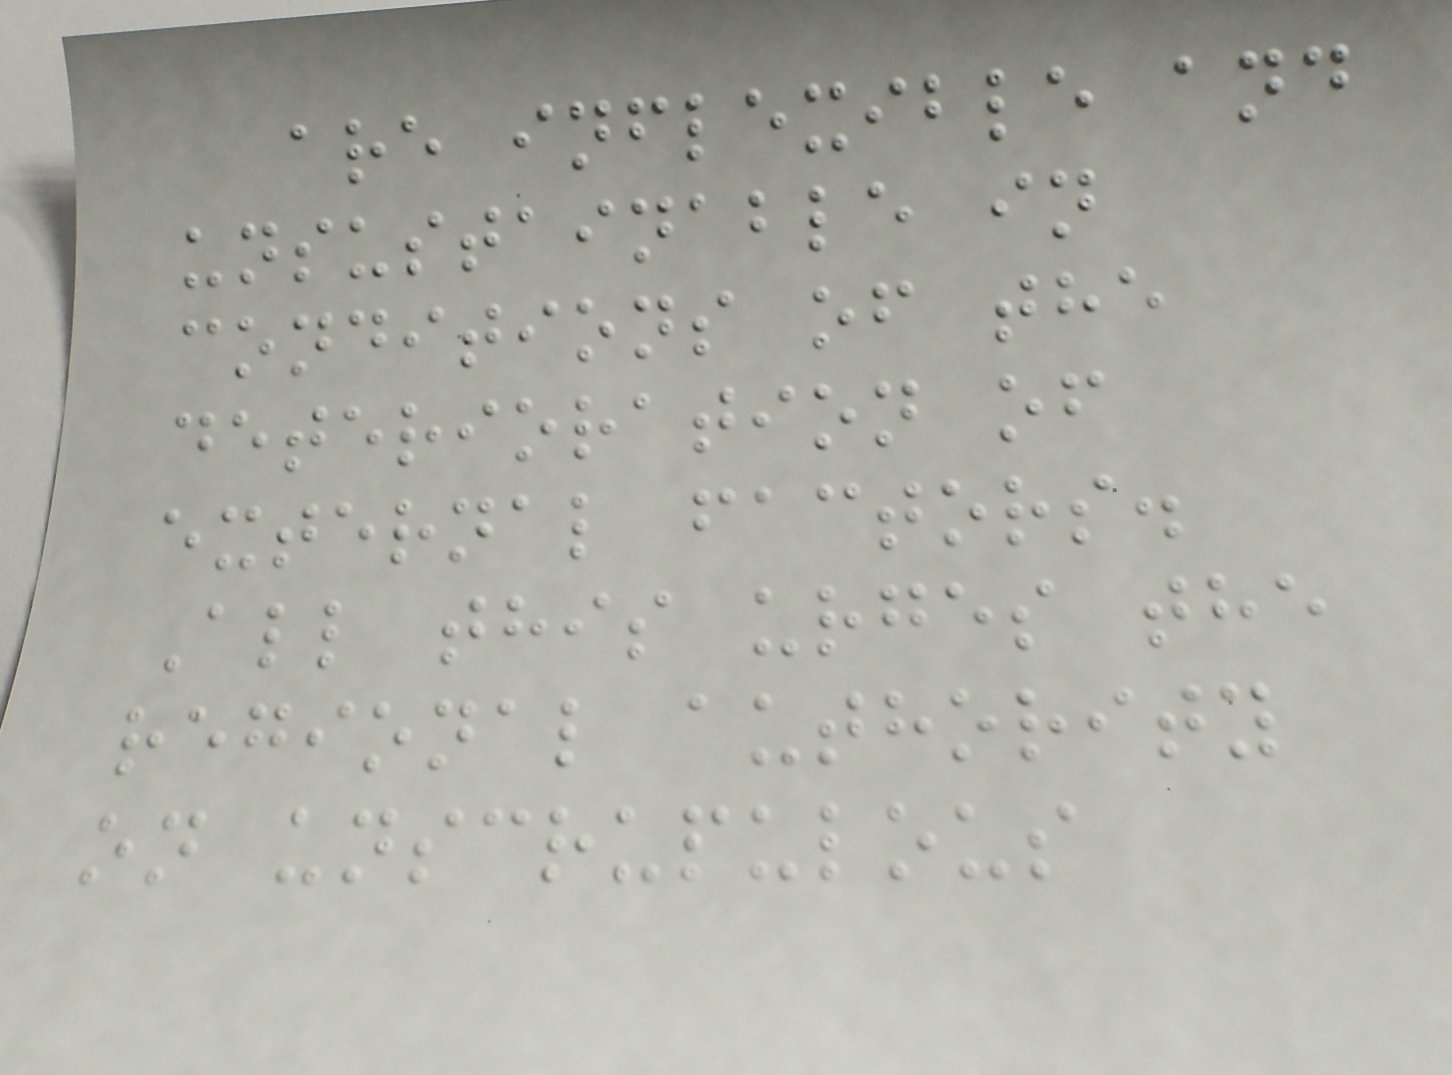are inflexible and
unsustainable in
conditions of the
deterioration of
external factors.
All this urges the
regional authority
on unscrupulous
